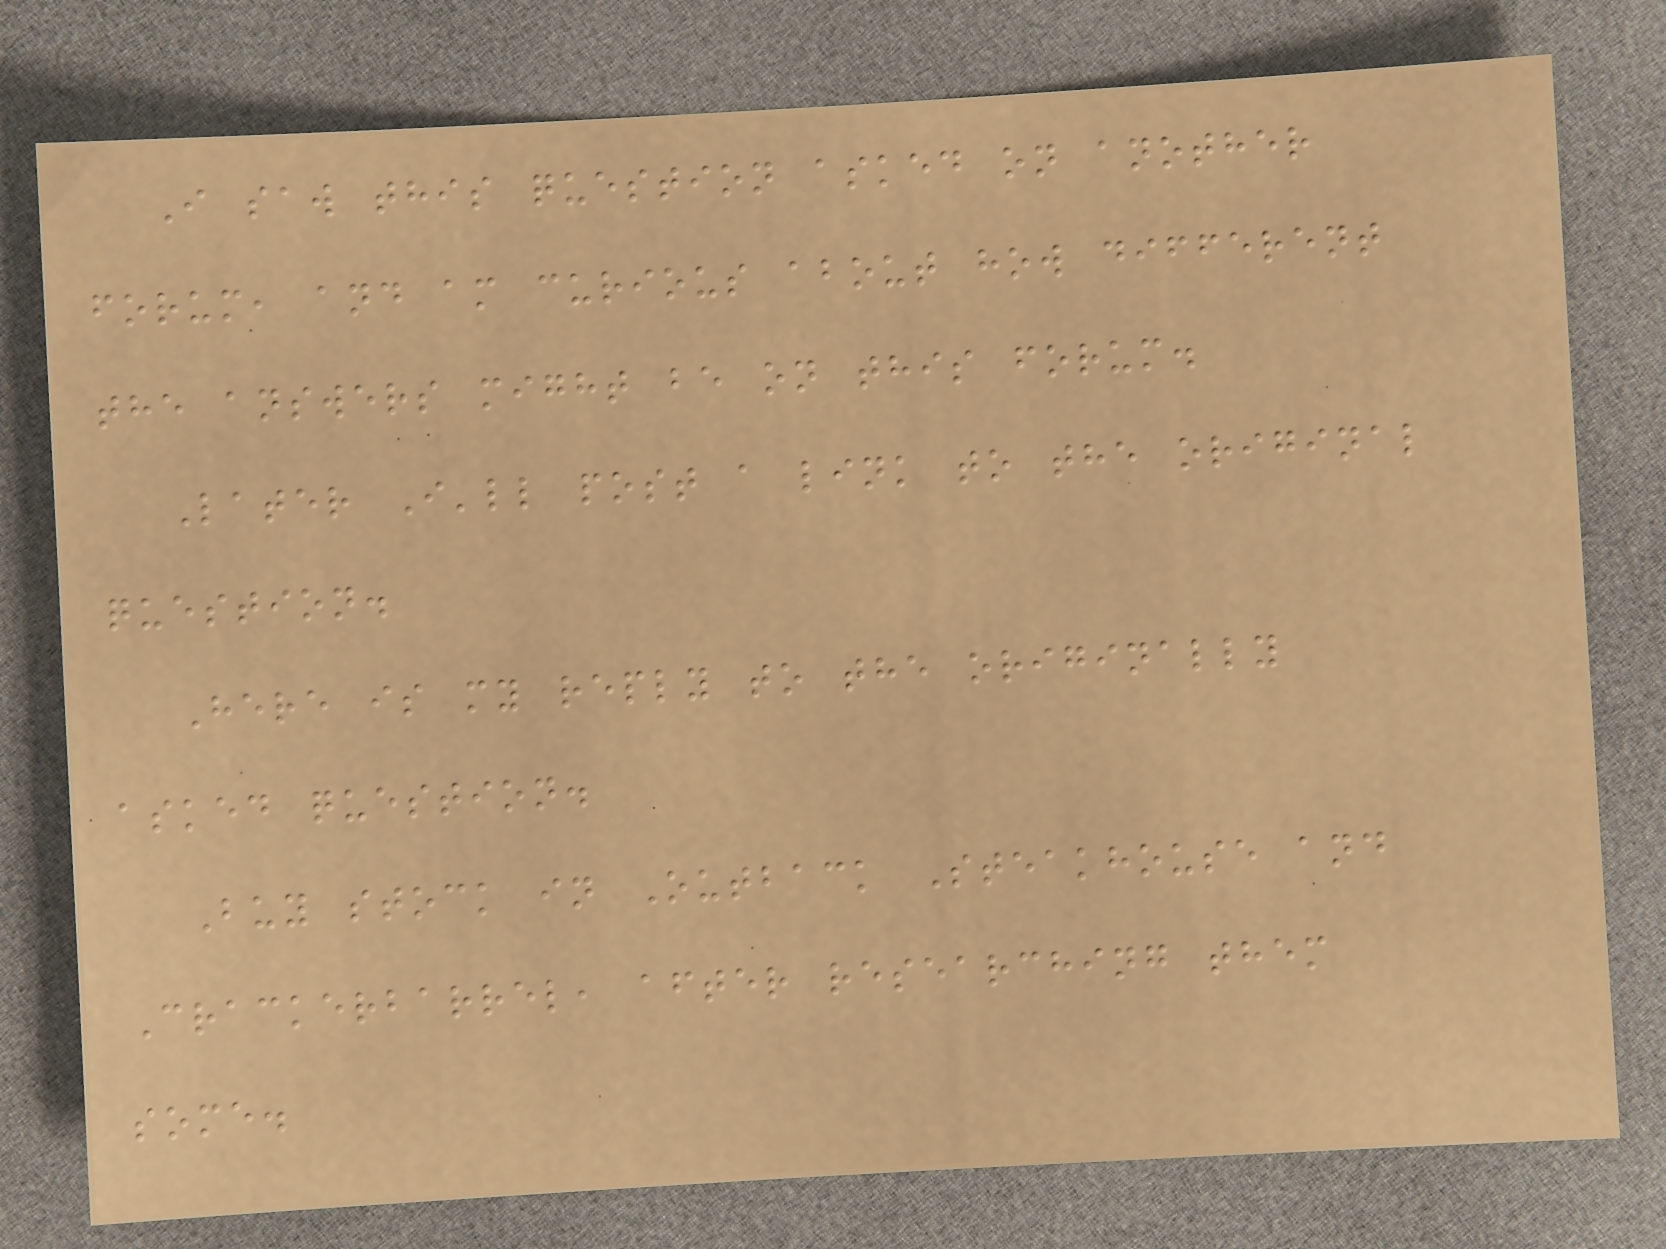I saw this question asked on another
forum, and am curious about how different
the answers might be on this forum.
Later I'll post a link to the original
question.
Here is my reply to the originally
asked question.
Buy stock in Outback Steakhouse and
Crackerbarrel, after researching them
some.
